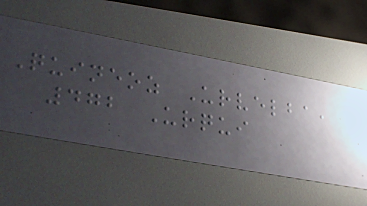Quineoz Urvelba,
472 Urqui
